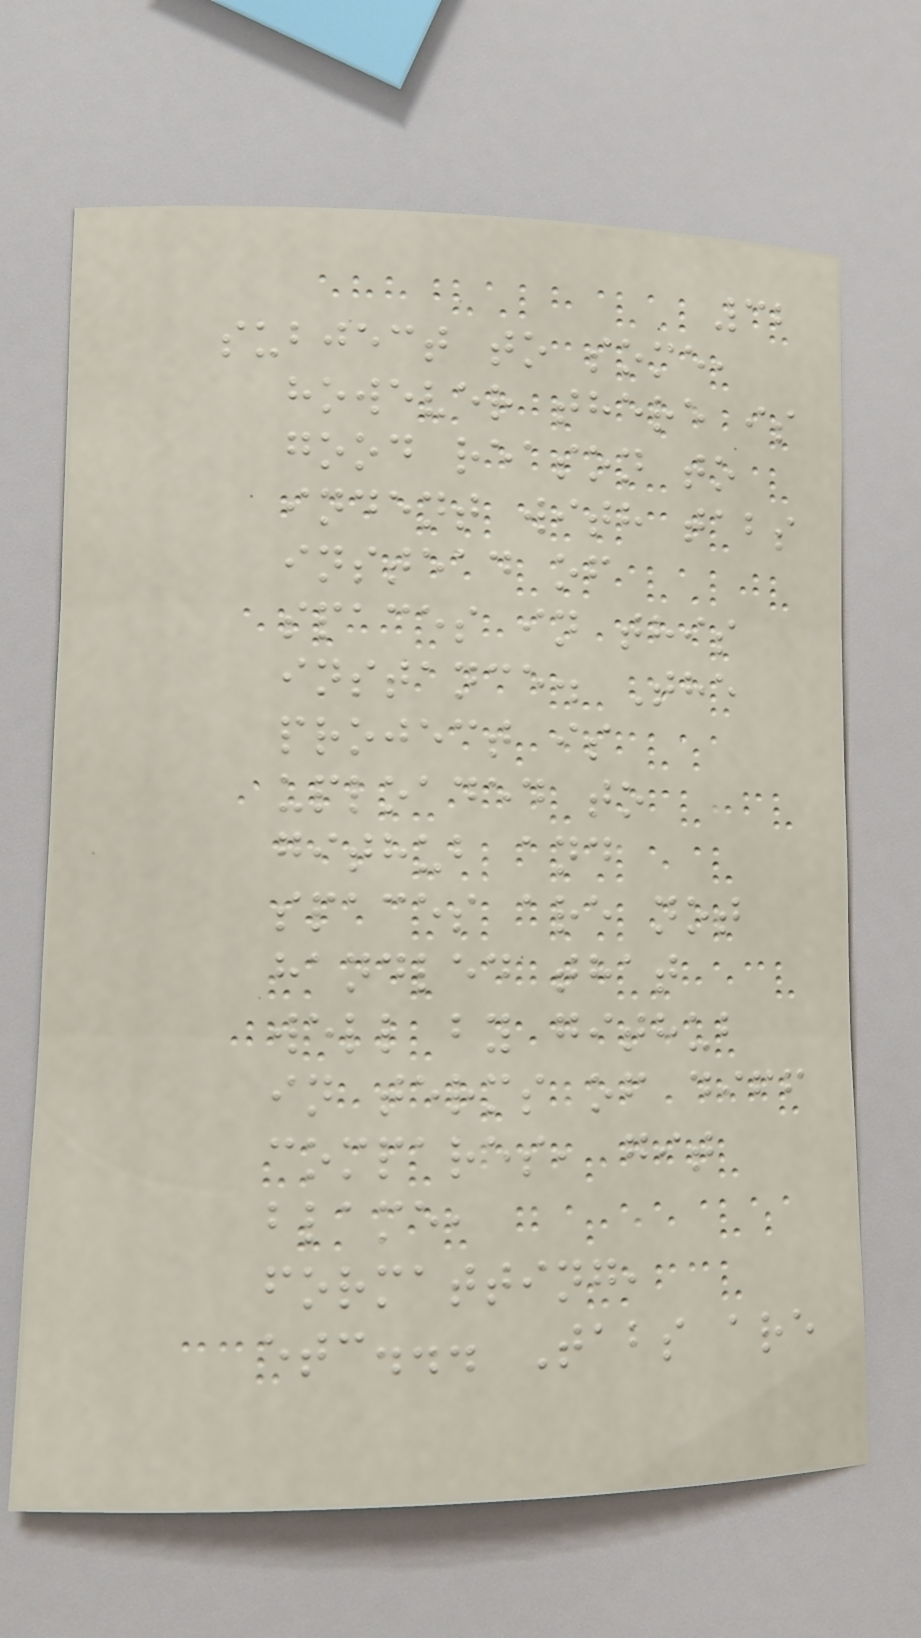32
subject to some,
however there is
good reason to
indent with tabs
instead of
spaces in this
instance. The
project is
uploaded to
github and
spaces are not
handled that
well by github
in terms of diff
compares, git
blame,
formatting,
etc... Tabs are
